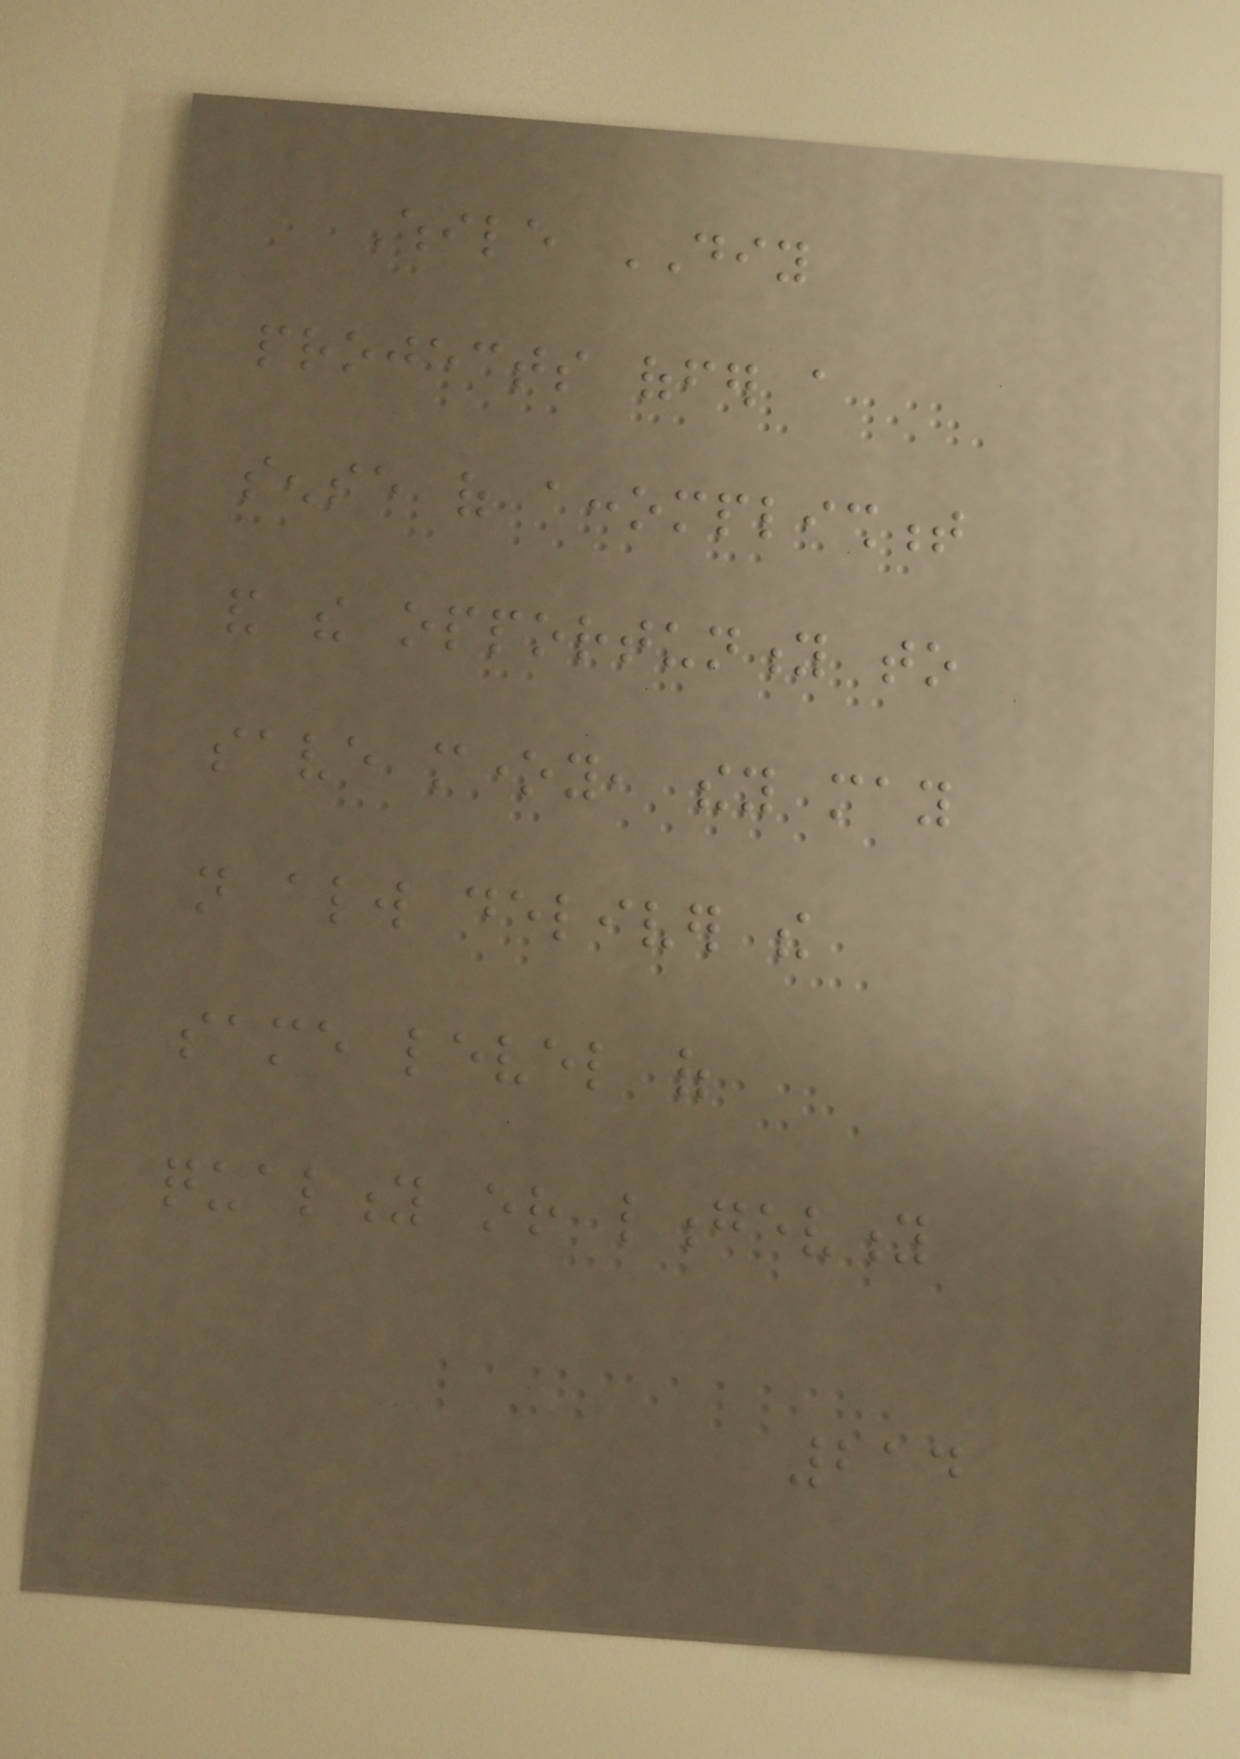While DIY
projects offer a
sense of accomplishment
and the opportunity to
save money, they may
not always deliver the
same level of
quality or longevity
214
